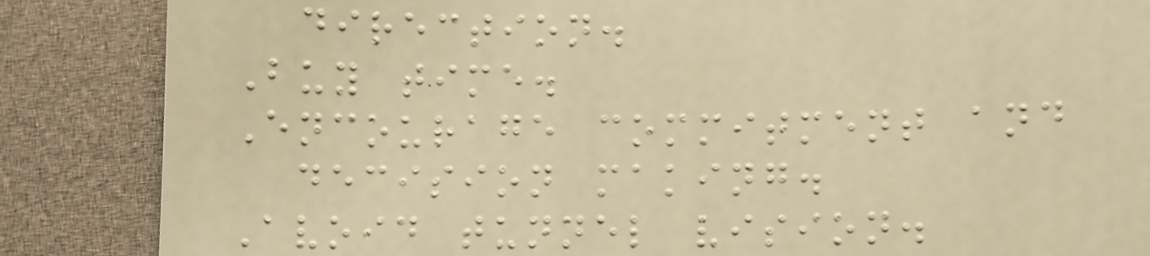direction.
Buy time.
Encourage commitment and
decision making.
Avoid tunnel vision.
